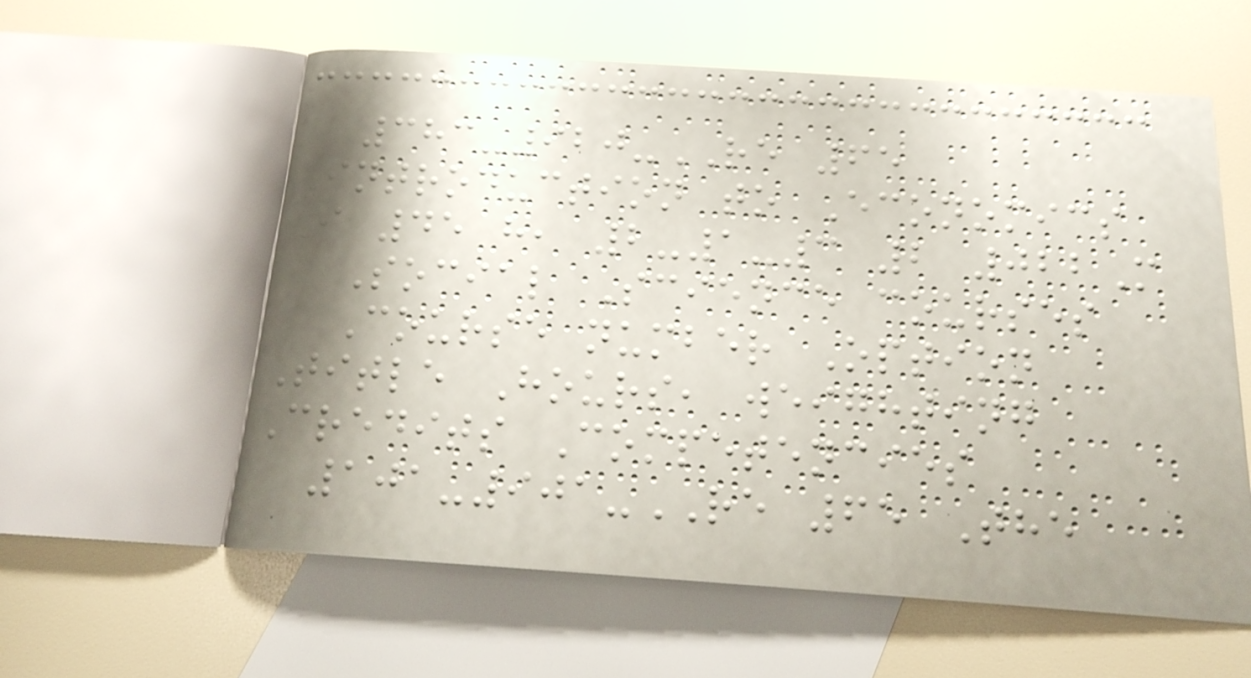383-920-RE 65
Introduction to Economics
I 45 h, 2-1-3 2 022M
Social Science courses
Course number Option
Title Hours, weighting
Credits Competencies
101-901-RE 65 The
